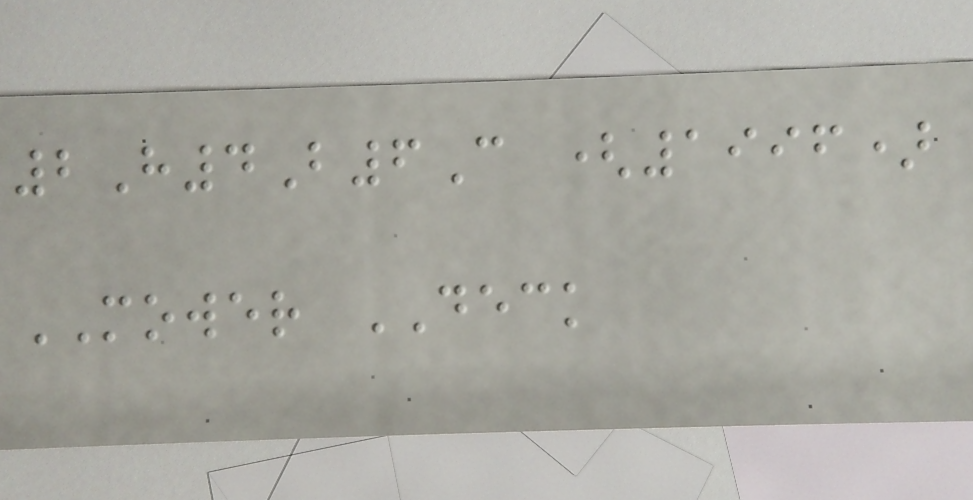2H4B6C (1996)
MOWER DECK
